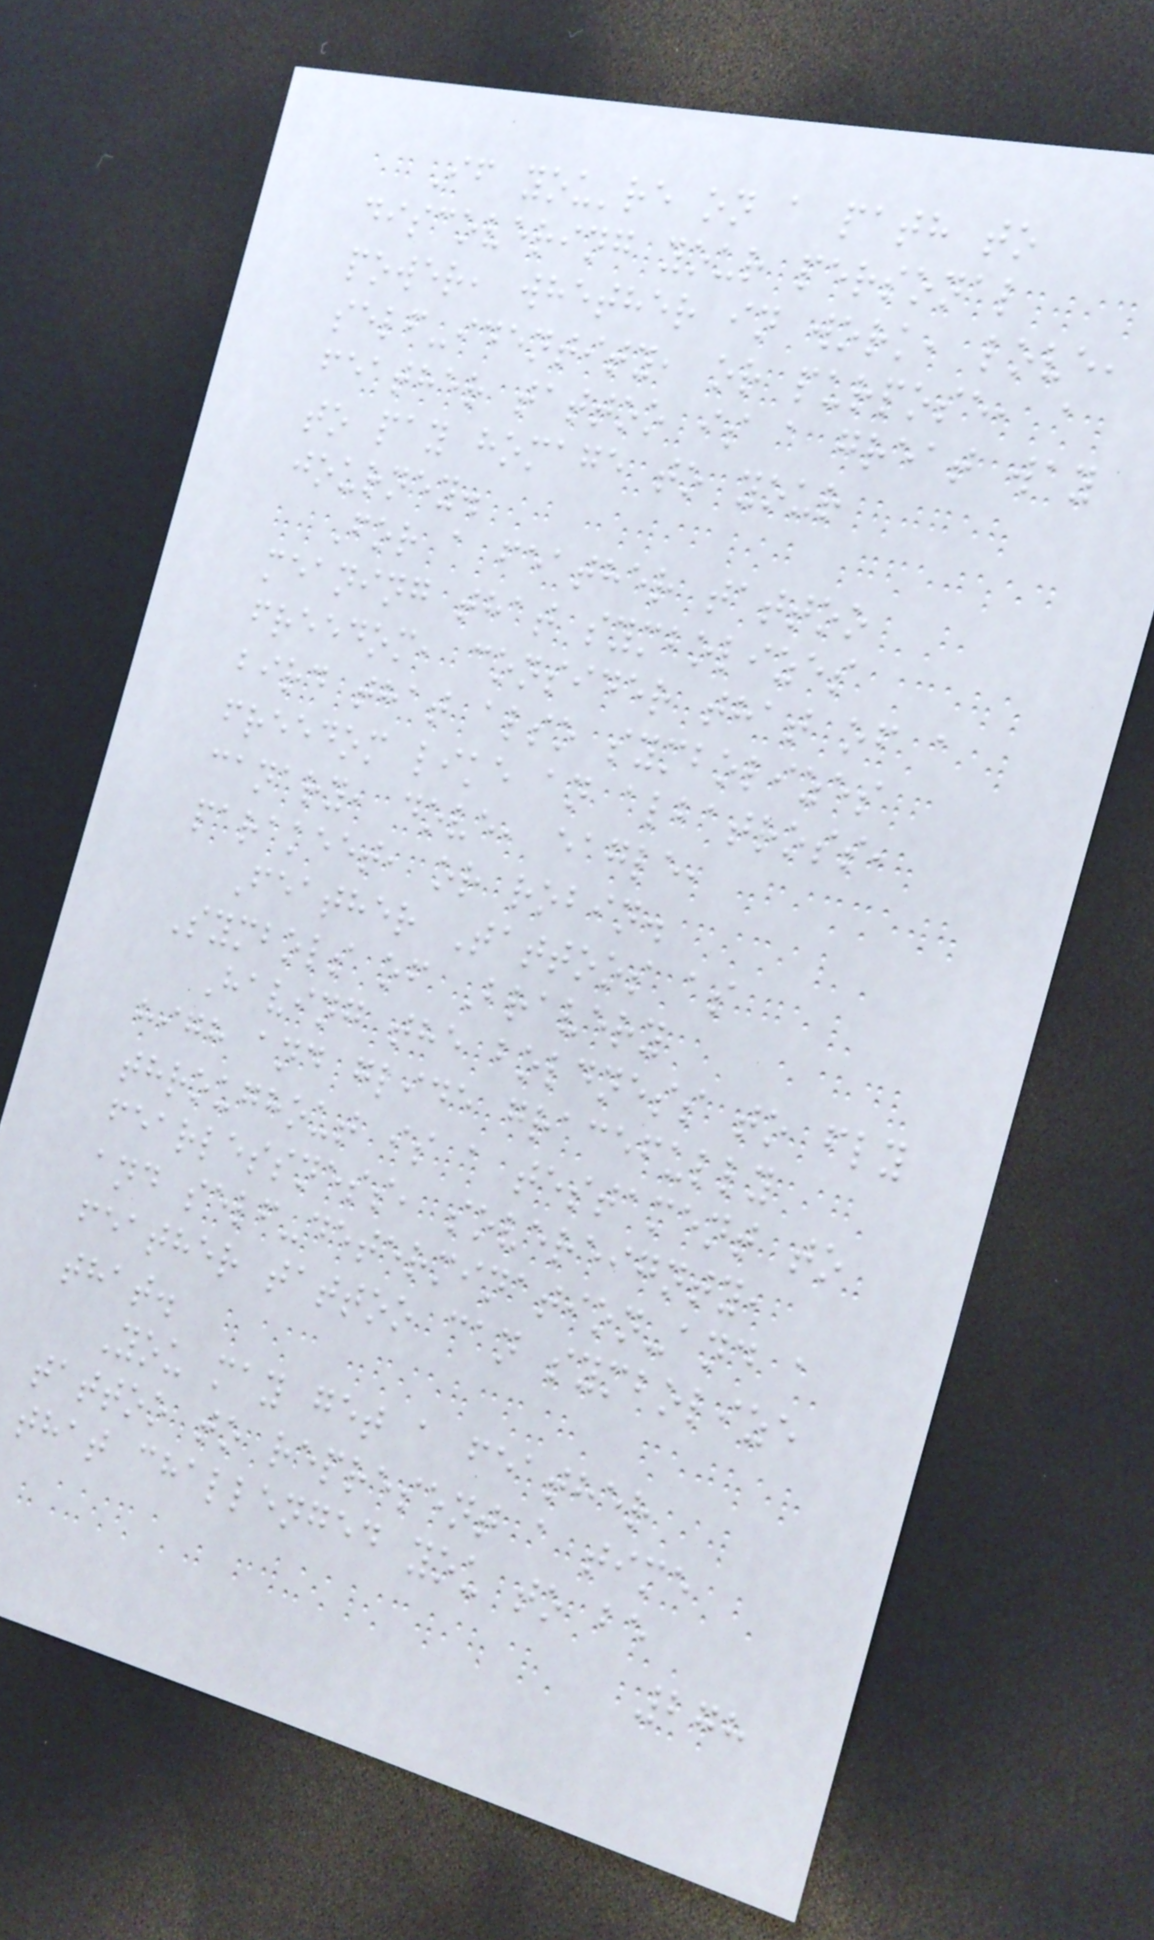If you're on a path to
discovering your personal
power, whether in work, love,
self-identity, or purpose, a
feather tattoo is a great way
to pay homage to your
journey.
For a feather tattoo
meaning that symbolizes
freedom, consider that of a
bird that also symbolizes
freedom like an albatross,
canary, dove, eagle,
parakeet, or robin.
Feather Tattoos as
Symbols of Bravery
Having the boldness to fly
high and glide gracefully
throughout is a testament to
fearlessness, sovereignty,
and self-determination-and a
feather tattoo can symbolize
that.
You may get a feather
tattoo to represent a time
that challenged you to be
278
